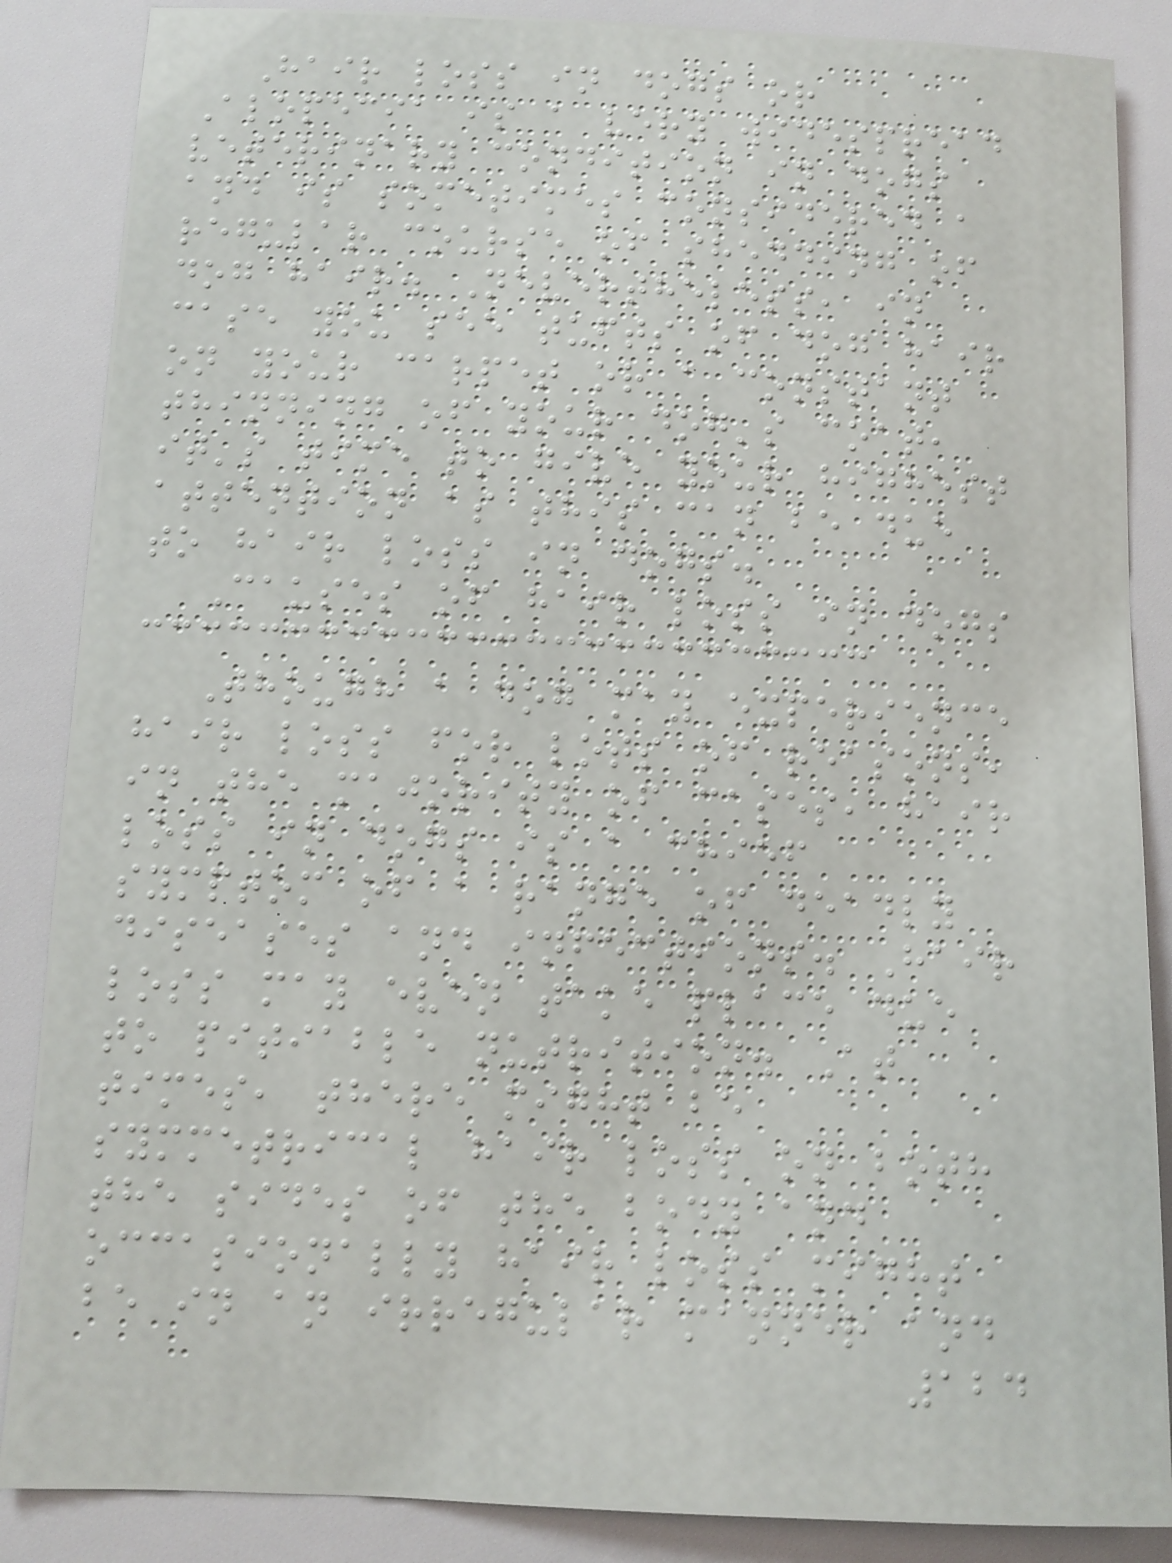Hair loss in dogs or
Alopecia is a very widespread
veterinary condition in dogs
and is sometimes considered a
regular course of shedding of
dog hair. Nevertheless, in
case you see tufts of dog hair
on your carpet or a constant
thinning of your dog's coat,
it's time to give your highest
attention as this can be due
to hair loss in dogs.
Causes of hair loss in dogs
Though a dog may experience
hair loss for lots of reasons,
in the majority of cases, hair
loss in dogs is a chief
symptom of a range of deadly
diseases and infections. Hair
loss may even take place due
to pitiable nutrition. At
times, there might be
symmetrical hair loss on both
the sides of the body and
occasionally hair loss might
be in an irregular manner and
124
